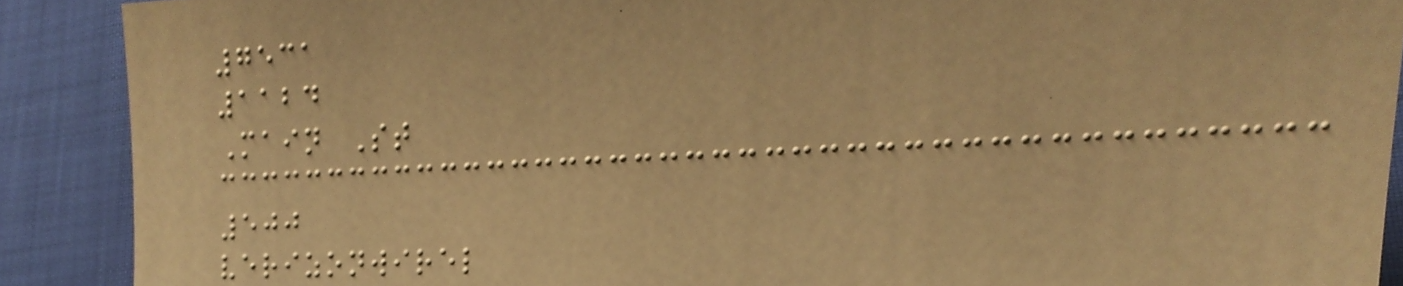7531
1124
Main St
500
verizonwirel
